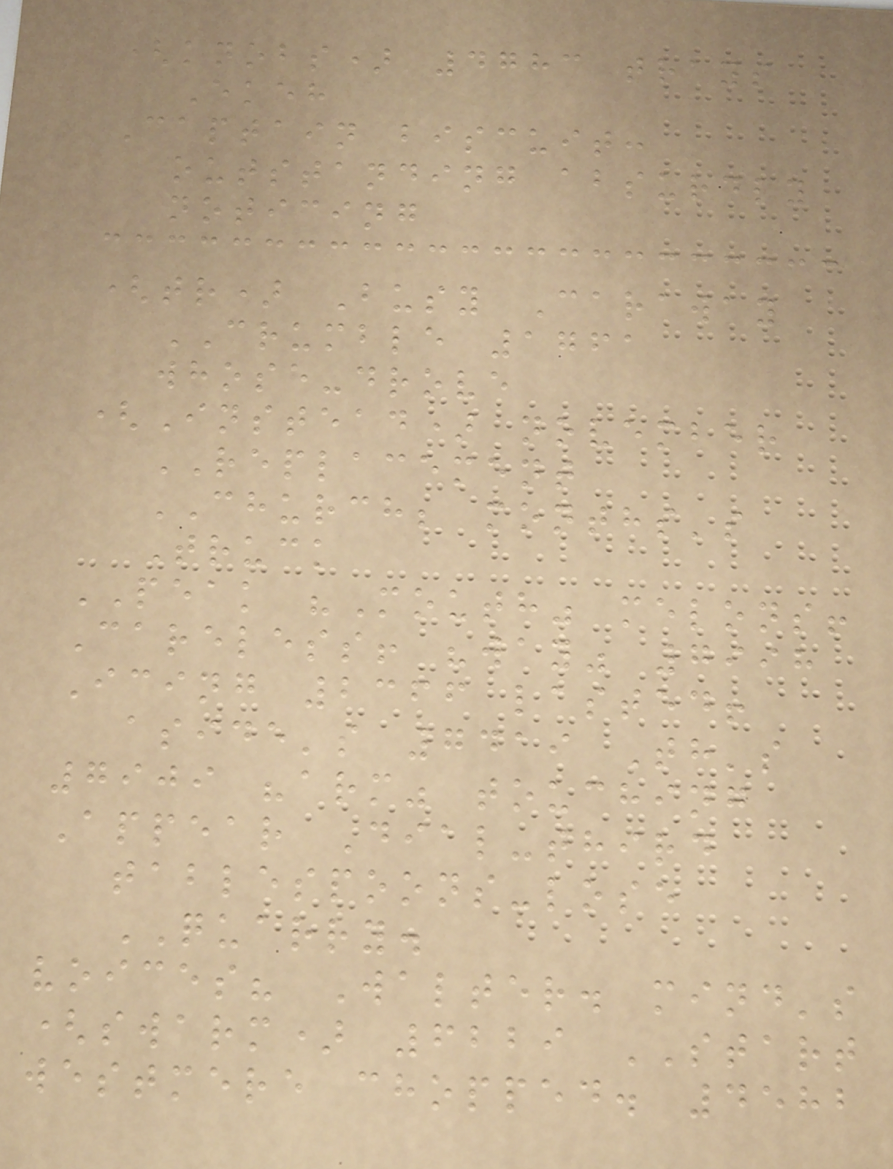(knobs) 4783 trays
Ekeh
Captain biscuit:
outstanding absurdly
noticing
(tr) Busy Caraway
CRUMBLE 1761
whose-drove
(Instead) november
REPLACEMENT
CHURCH; months's
Truck
PEAK "Mouth" melons!
Careless! "way" 7998
Icing 2366 lasted!
aside's 7419 Th's
7909 "arm" touching
Appear Dial-third
tablespoons-lose
QUARRY.
voices? Walter. mind's
(swarm) 6229 START
westmere chopped. 4582
